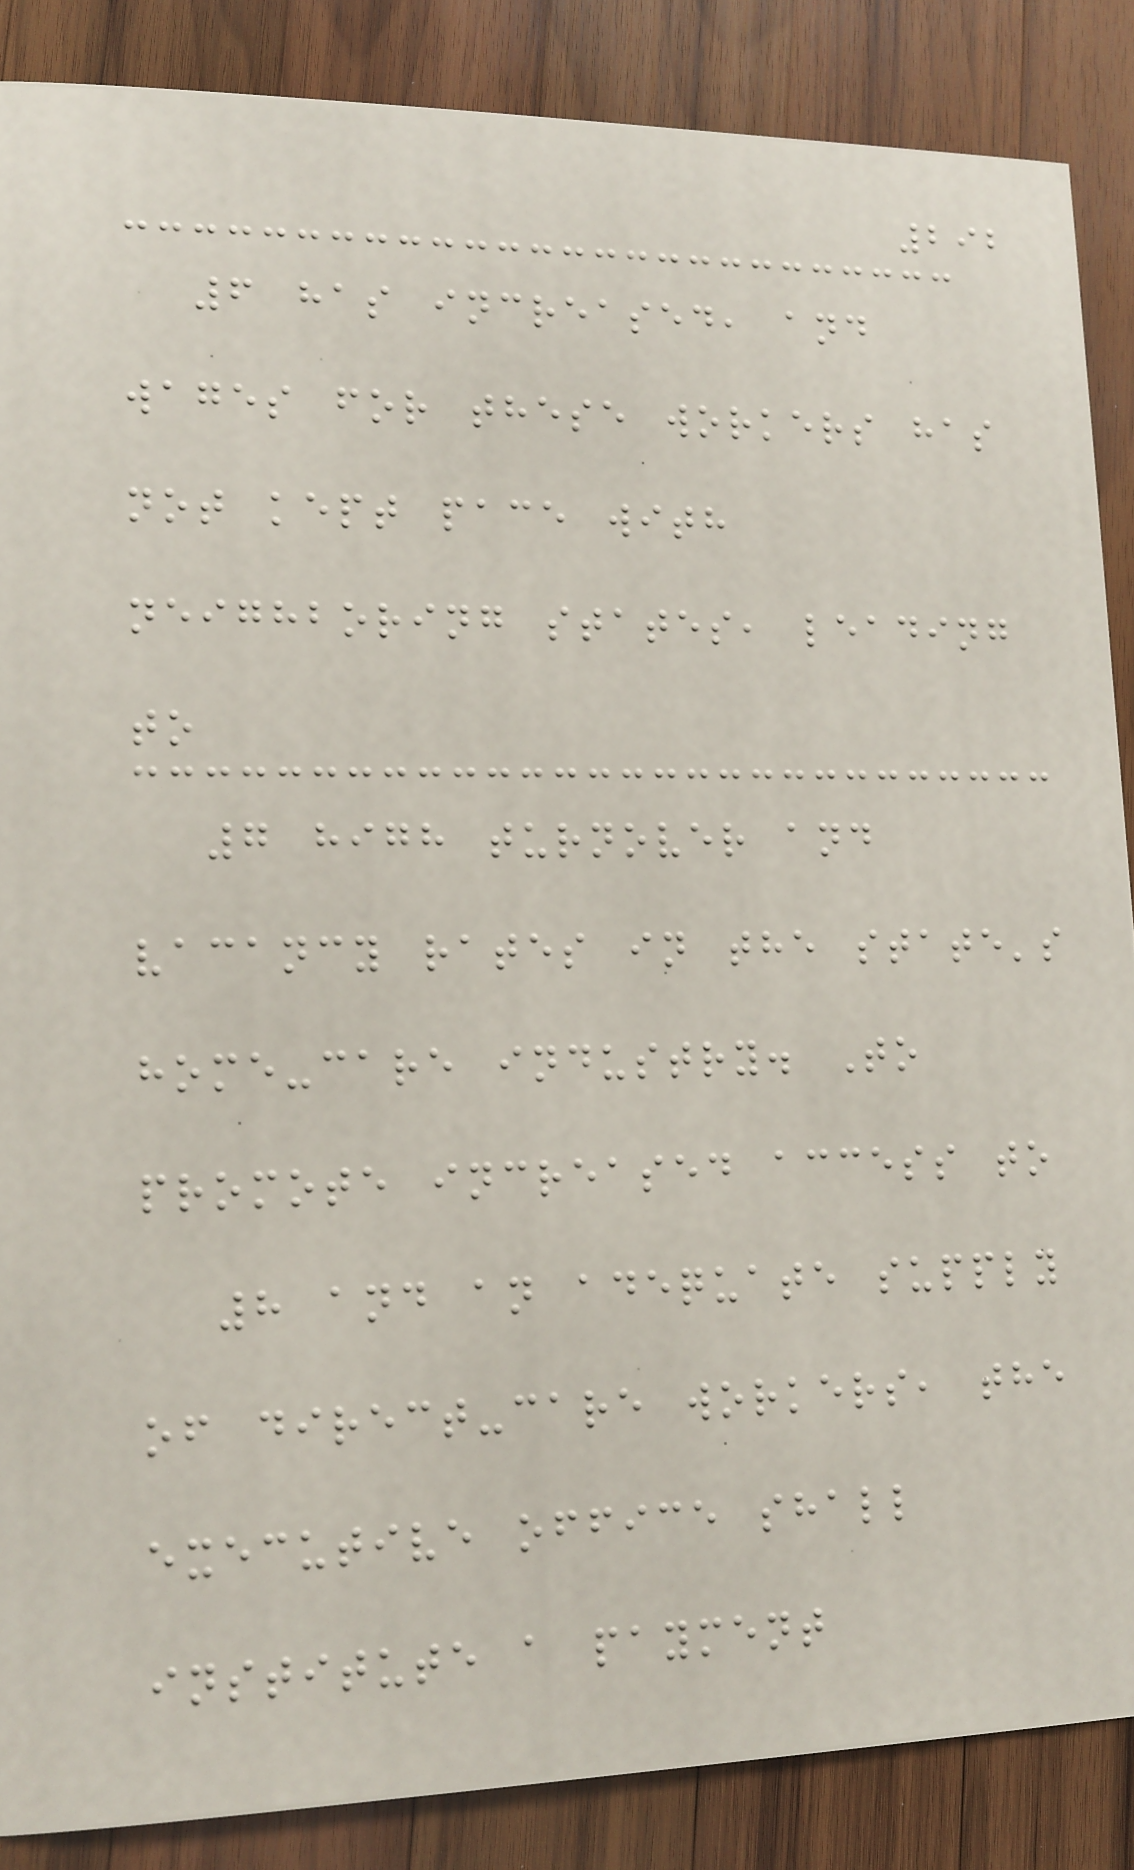292
6 has increased, and
wages for these workers has
not kept pace with
neighboring states, leading
to
7 high turnover and
vacancy rates in the state's
home-care industry. To
promote increased access to
8 and an adequate supply
of direct-care workers, the
executive office shall
institute a payment
